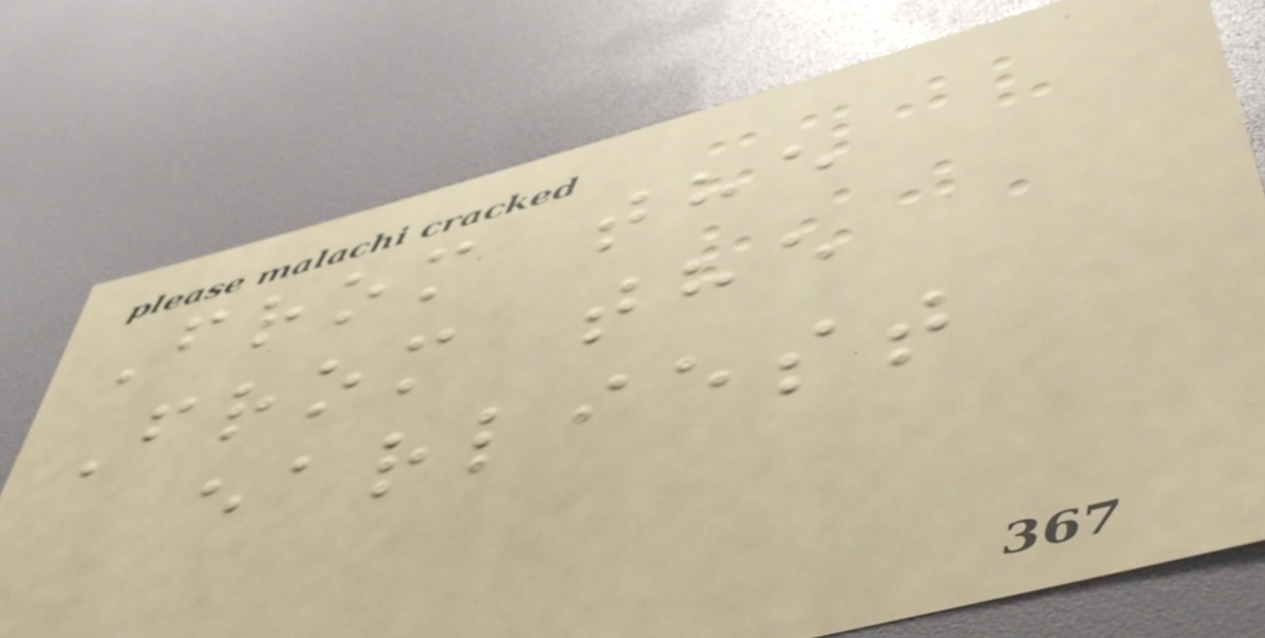From the
From the
earliest
